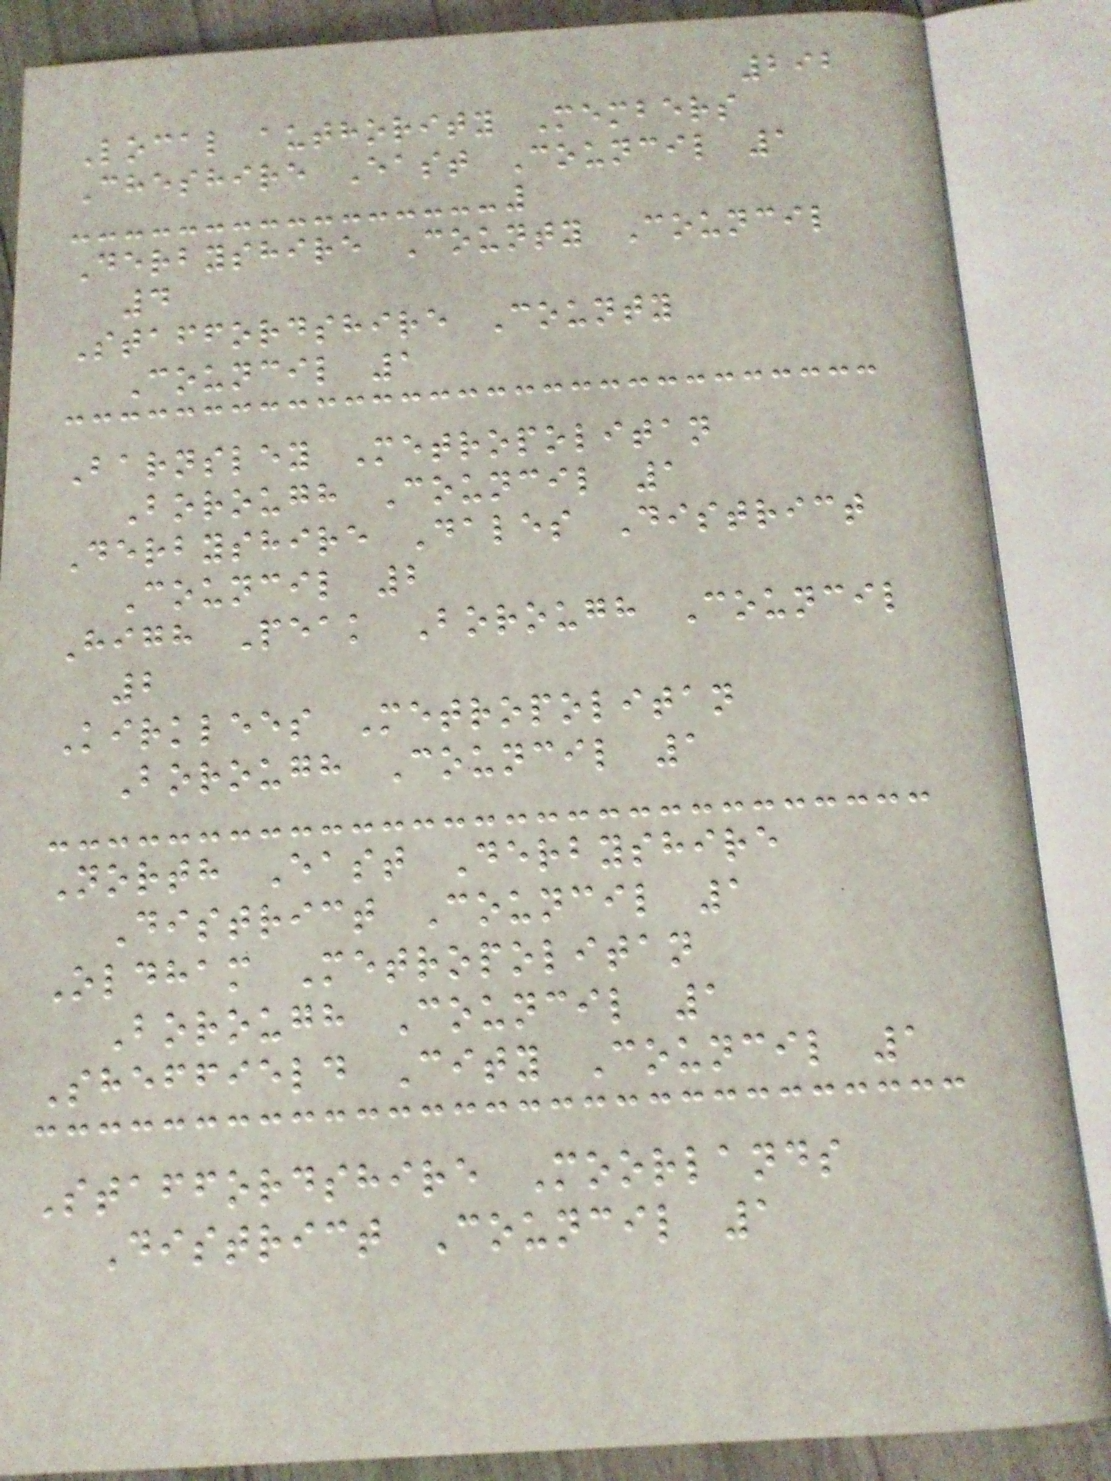292
Local authority Members
Cheshire East Council 1
Derbyshire County Council
4
Staffordshire County
Council 1
Barnsley Metropolitan
Borough Council 1
Derbyshire Dales District
Council 2
High Peak Borough Council
2
Kirklees Metropolitan
Borough Council 1
North East Derbyshire
District Council 1
Oldham Metropolitan
Borough Council 1
Sheffield City Council 1
Staffordshire Moorlands
District Council 1
